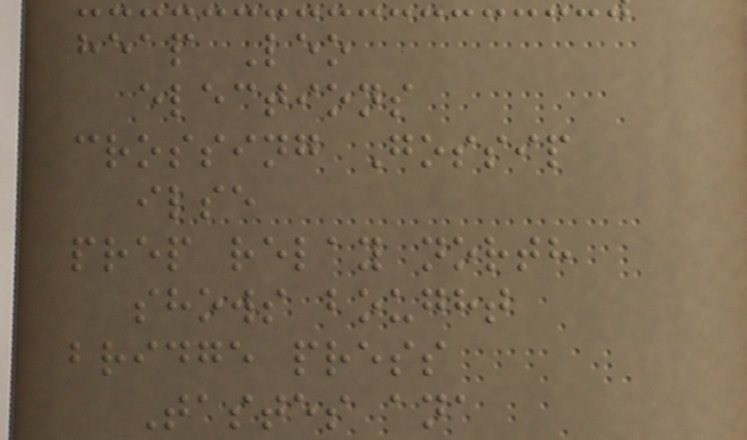heap Leo
elections
crossing Gossip
ilse
prep relay north
shows bought
bridge press
Tastes ana
